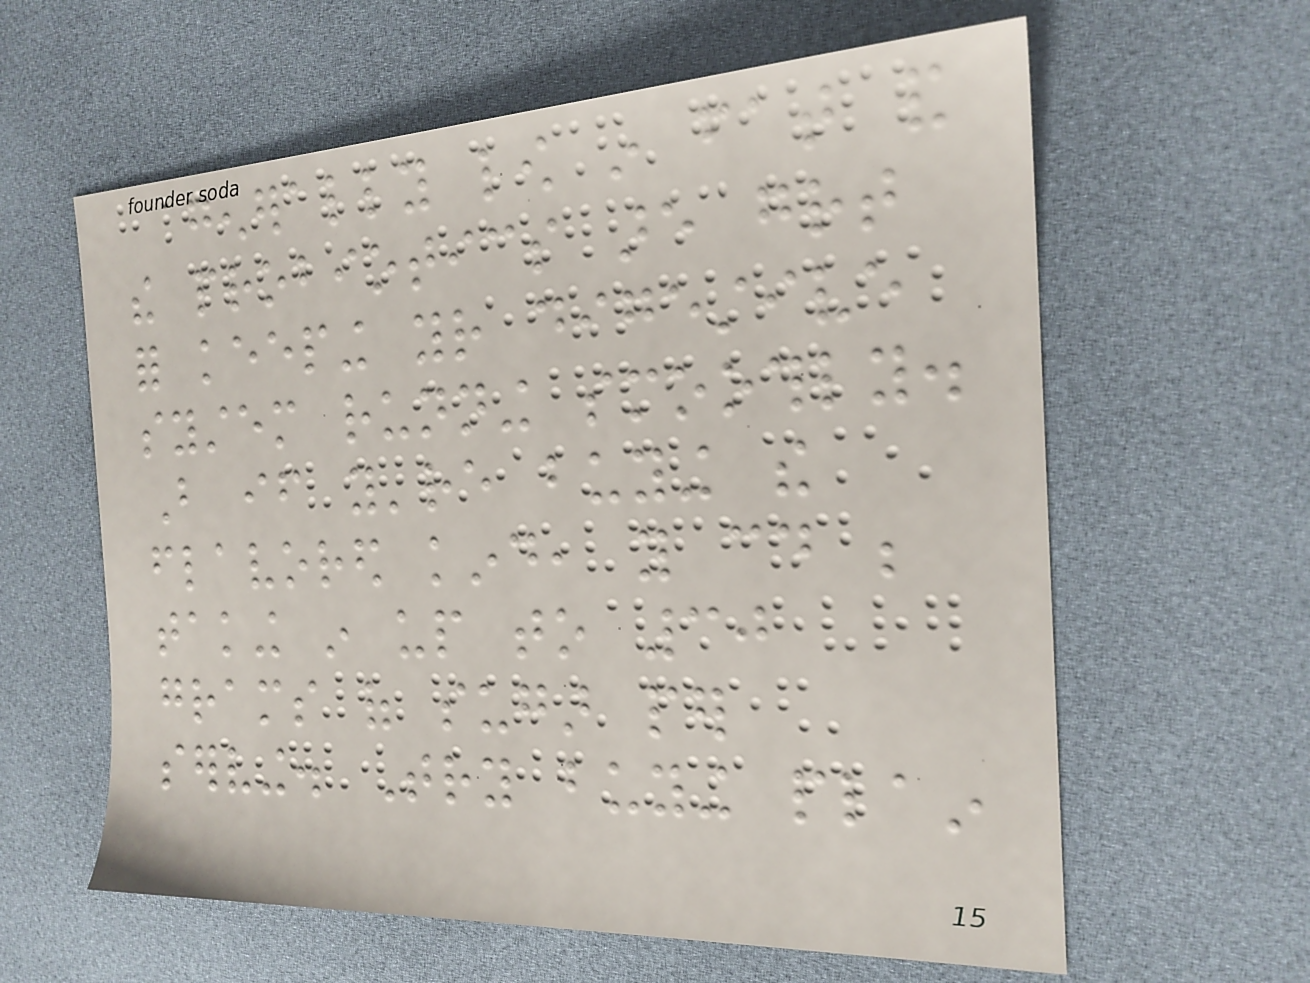generally low in fat and
the probiotics are great
for keeping your digestive
system running smoothly.
But if you're buying the
flavored kind, you could be
taking in up to 30
grams of sugar per
serving. Try buying plain
